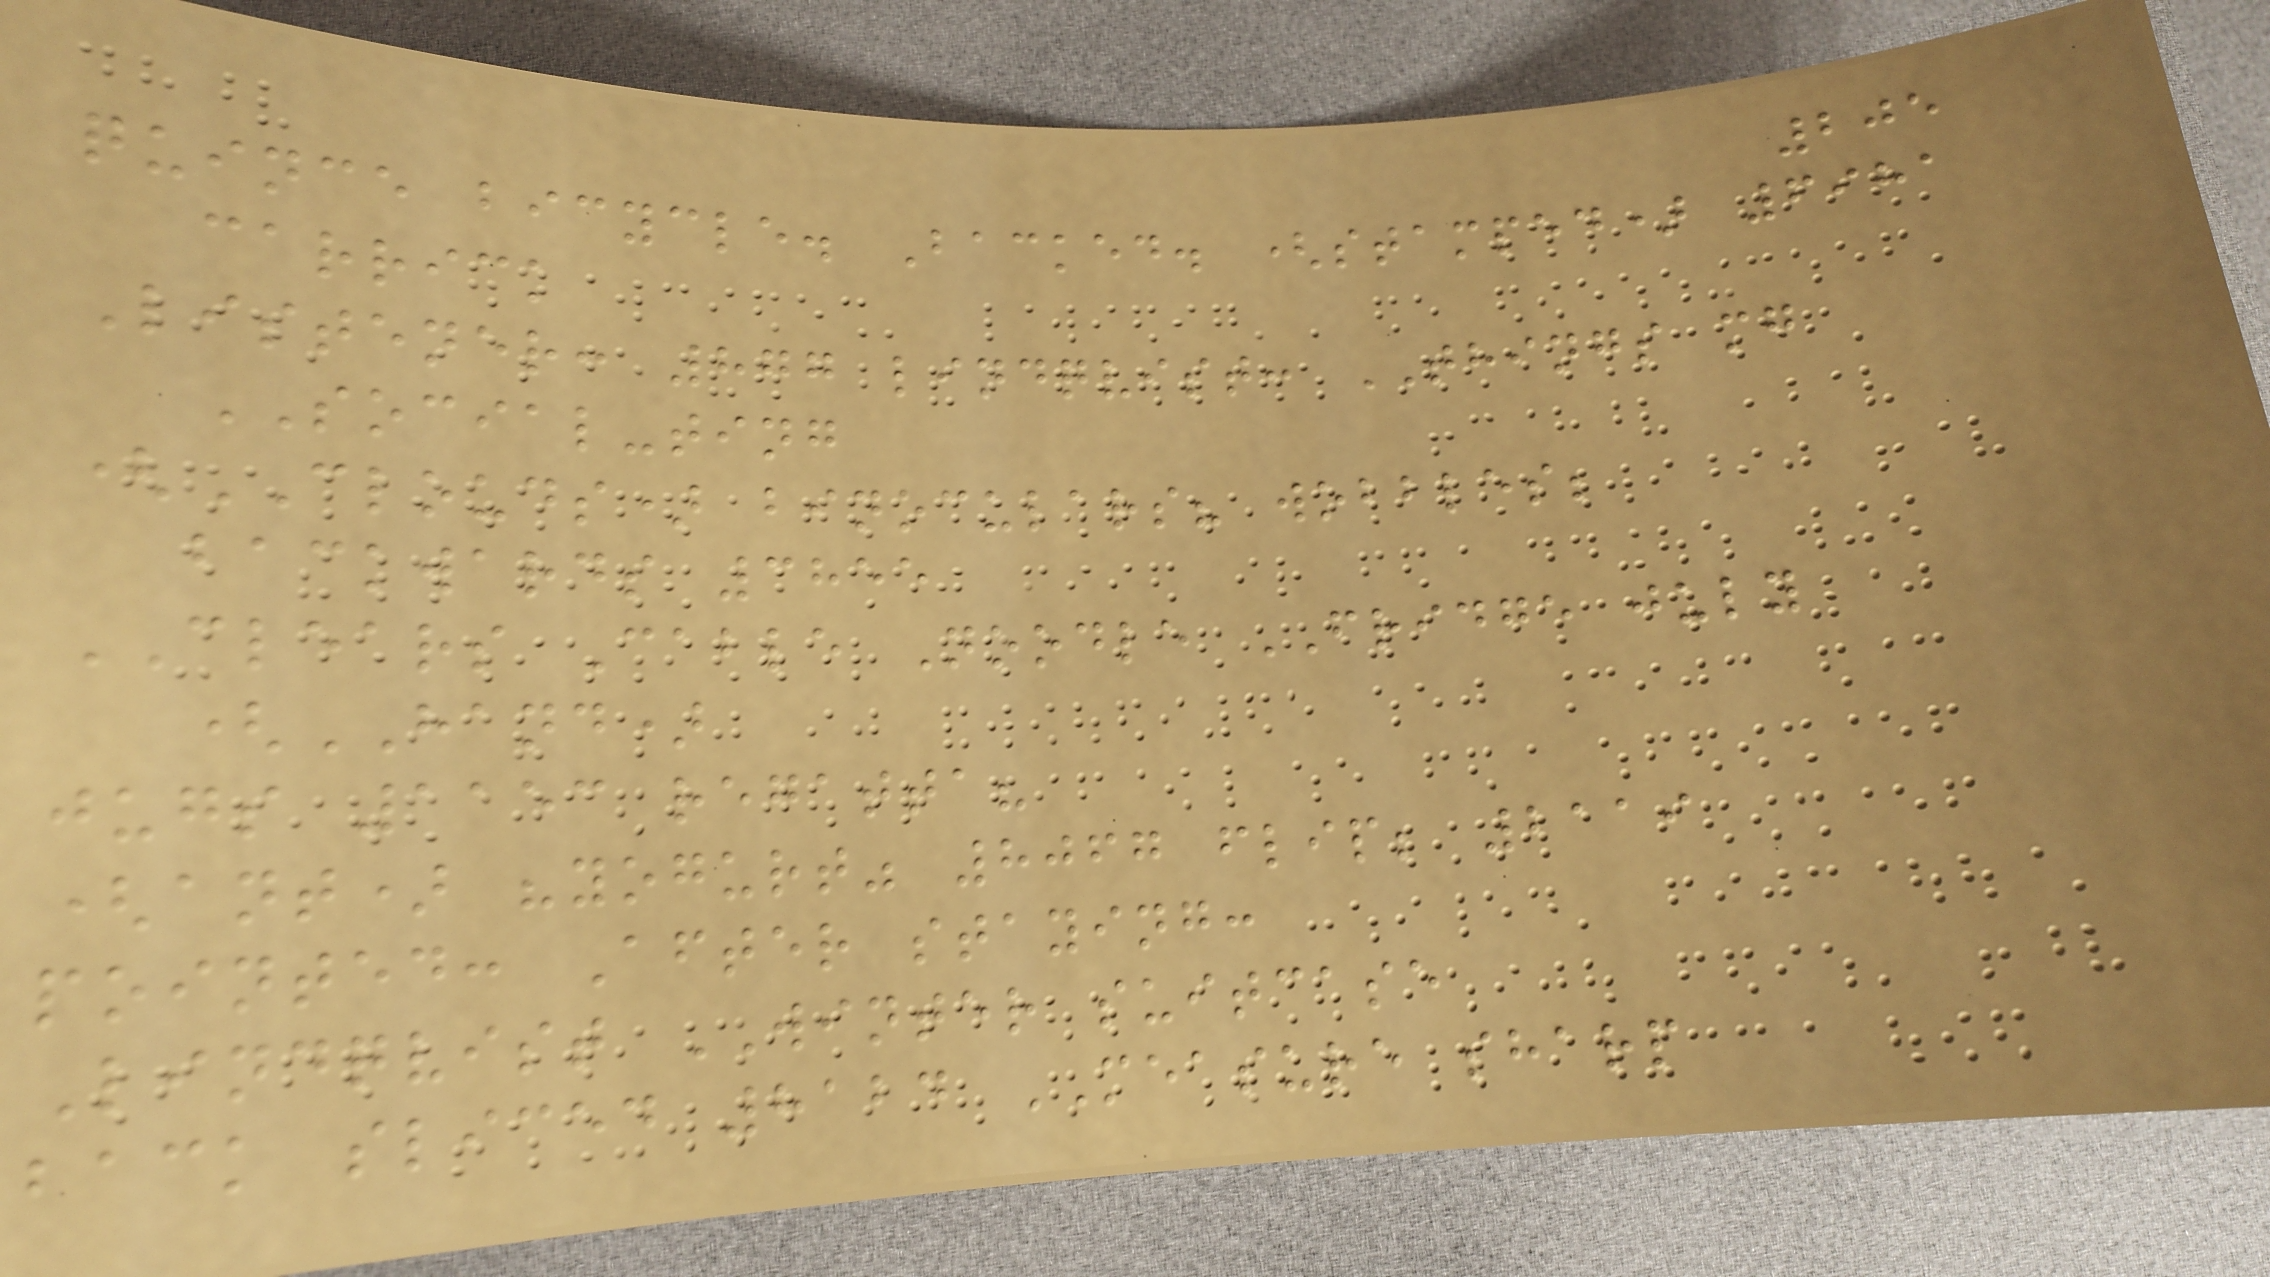205
quince bicycle. Backed. (stamped) 6981
carrick
Listener: 877 lindqvist: THINGS mg
SOCIAL-ting
(CLOUDS) binoculars? wobbles;
backwards 3855
CLEARS Cable Noodle FRIDGE july
(HAND)
jugs 1153 regatta?
(ant) "yogurt" 8067 flip; 2119
pointed: After staying:
Lindqvist WINTER suitcase
back sliced 8124 MEASURE sharp
